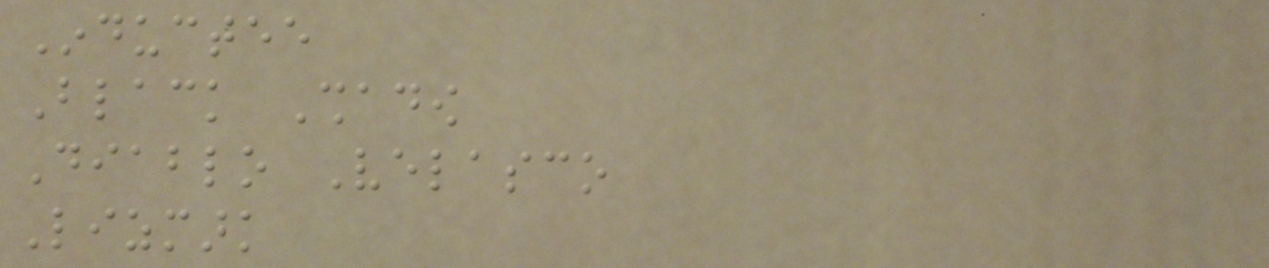Inductee
Black Shadow
Diablo Velasco
Lizmark
